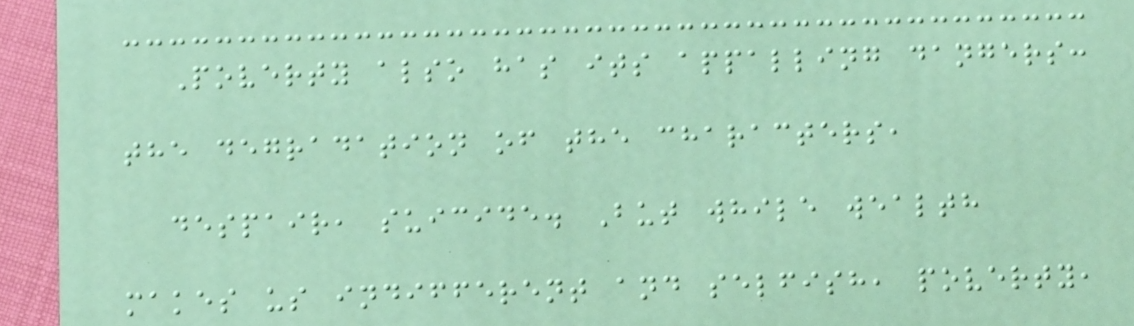Poverty also has its appalling dangers:
the degradation of the characters,
despair, suicide. But while wealth
makes us indifferent and selfish, poverty,
